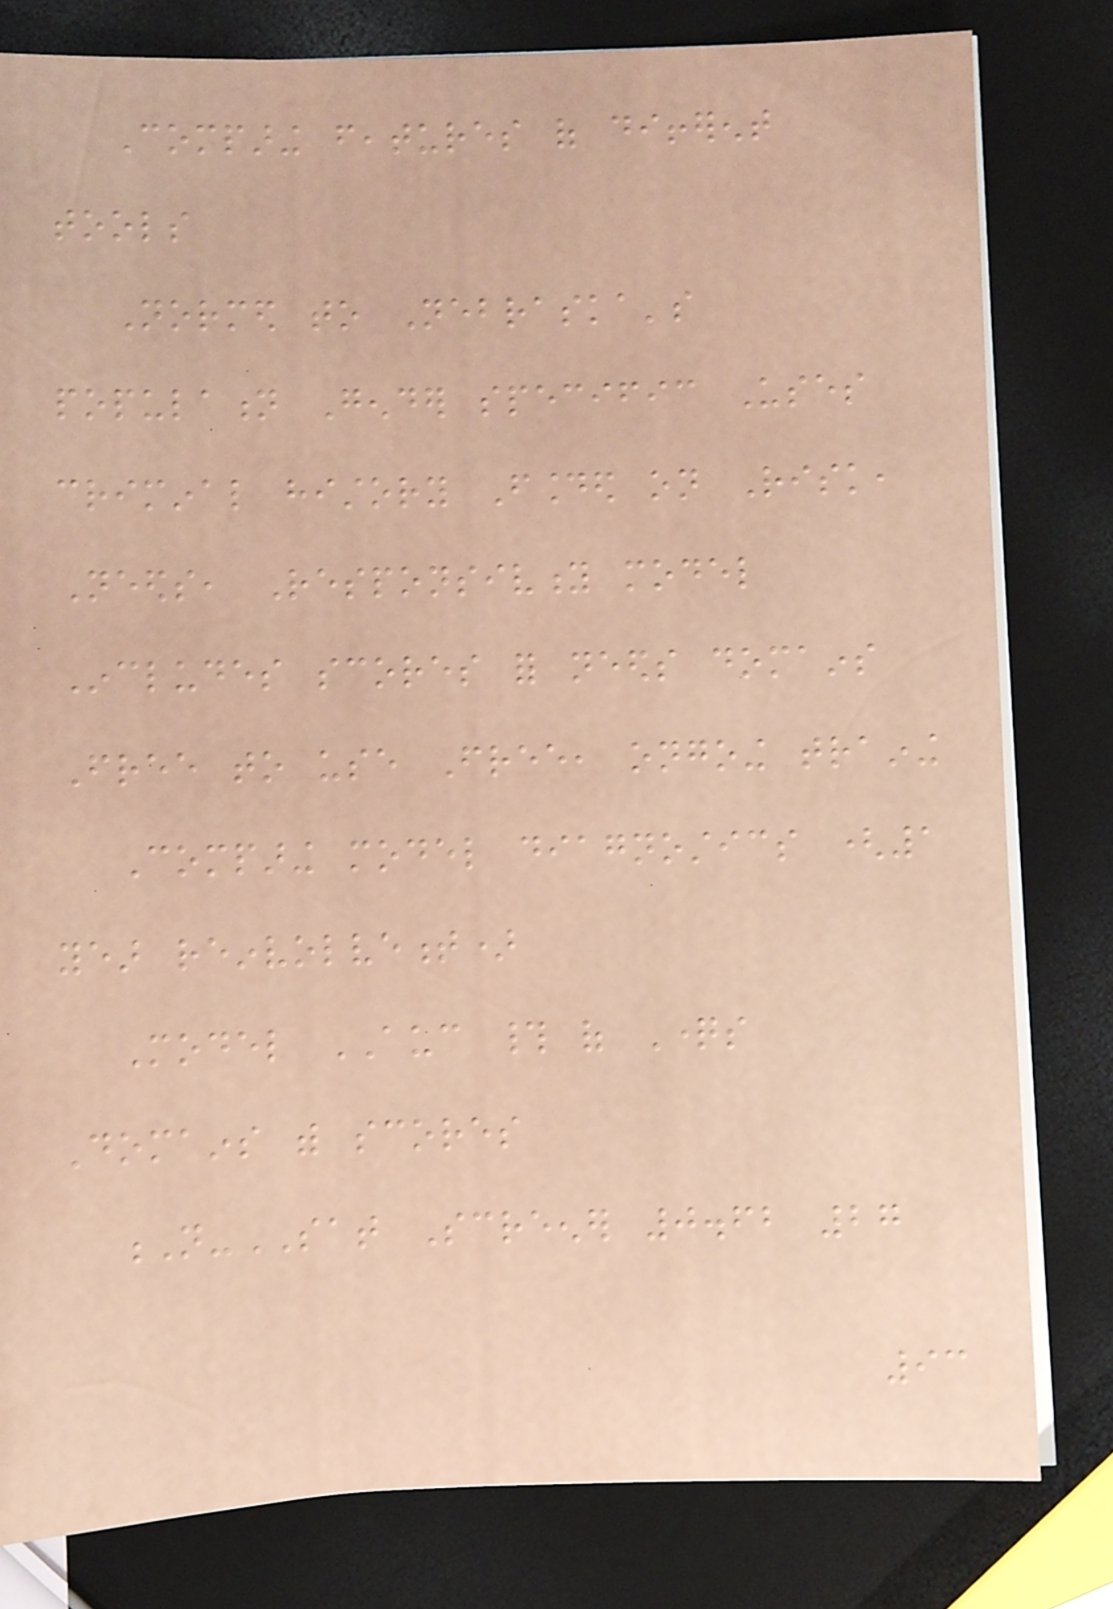Comparing features of different
tools
Normed to Nebraska's
population Gender specific Uses
criminal history Founded on Risk,
Needs, Responsivity model
Includes scores for needs domains
Free to use Free, ongoing training
Comparing model diagnostics (1
year reinvolvement)
Model AUC # of Questions
Domains with scores
N-SAT Screener 0.62 27
93
